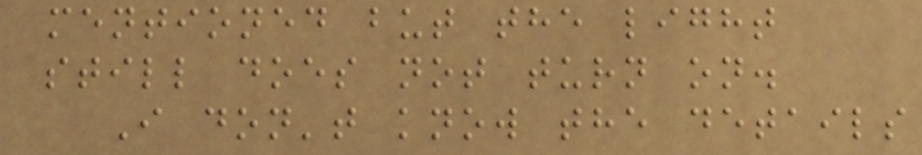mentioned but the light
still does not turn on.
I don't know the details
